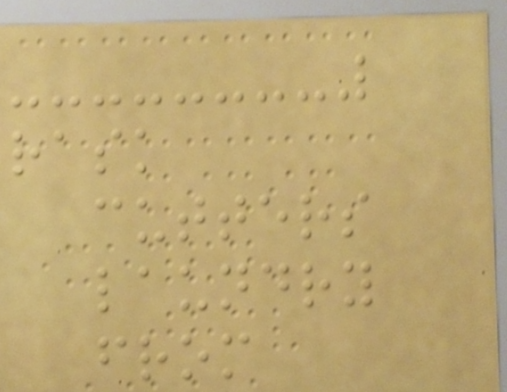rask
cutters
laundry
from
